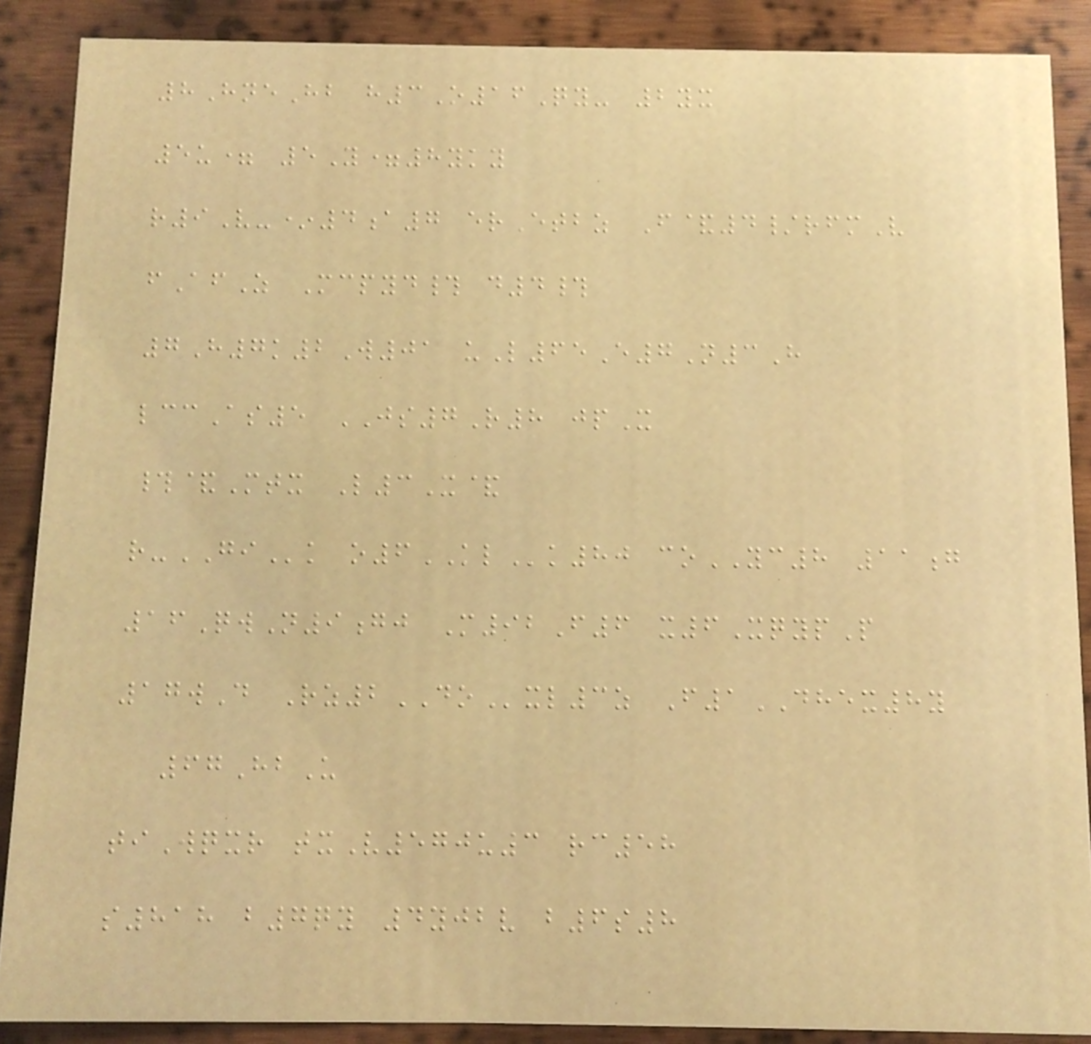8HneHb h3O16Qy- 2yx
5u= 5Y=8yky
r9V-*4a7 erEtbz F&4/rfmV
fAfZ Mcpyd# d4#
7H7k2W01 uL65E7N3H
lccAs5 JS7R8 jpX
#&Mtx L3X&
r-GIk o6KLk80 coYC8 11g
16QwN9gj M92F6 x6XqypP
17wD Rz2DOxl3z F1DHEX8y
67HbU
tiWqxr txV570u3 rc58
s818 b7qy 4yjbv b6s8
